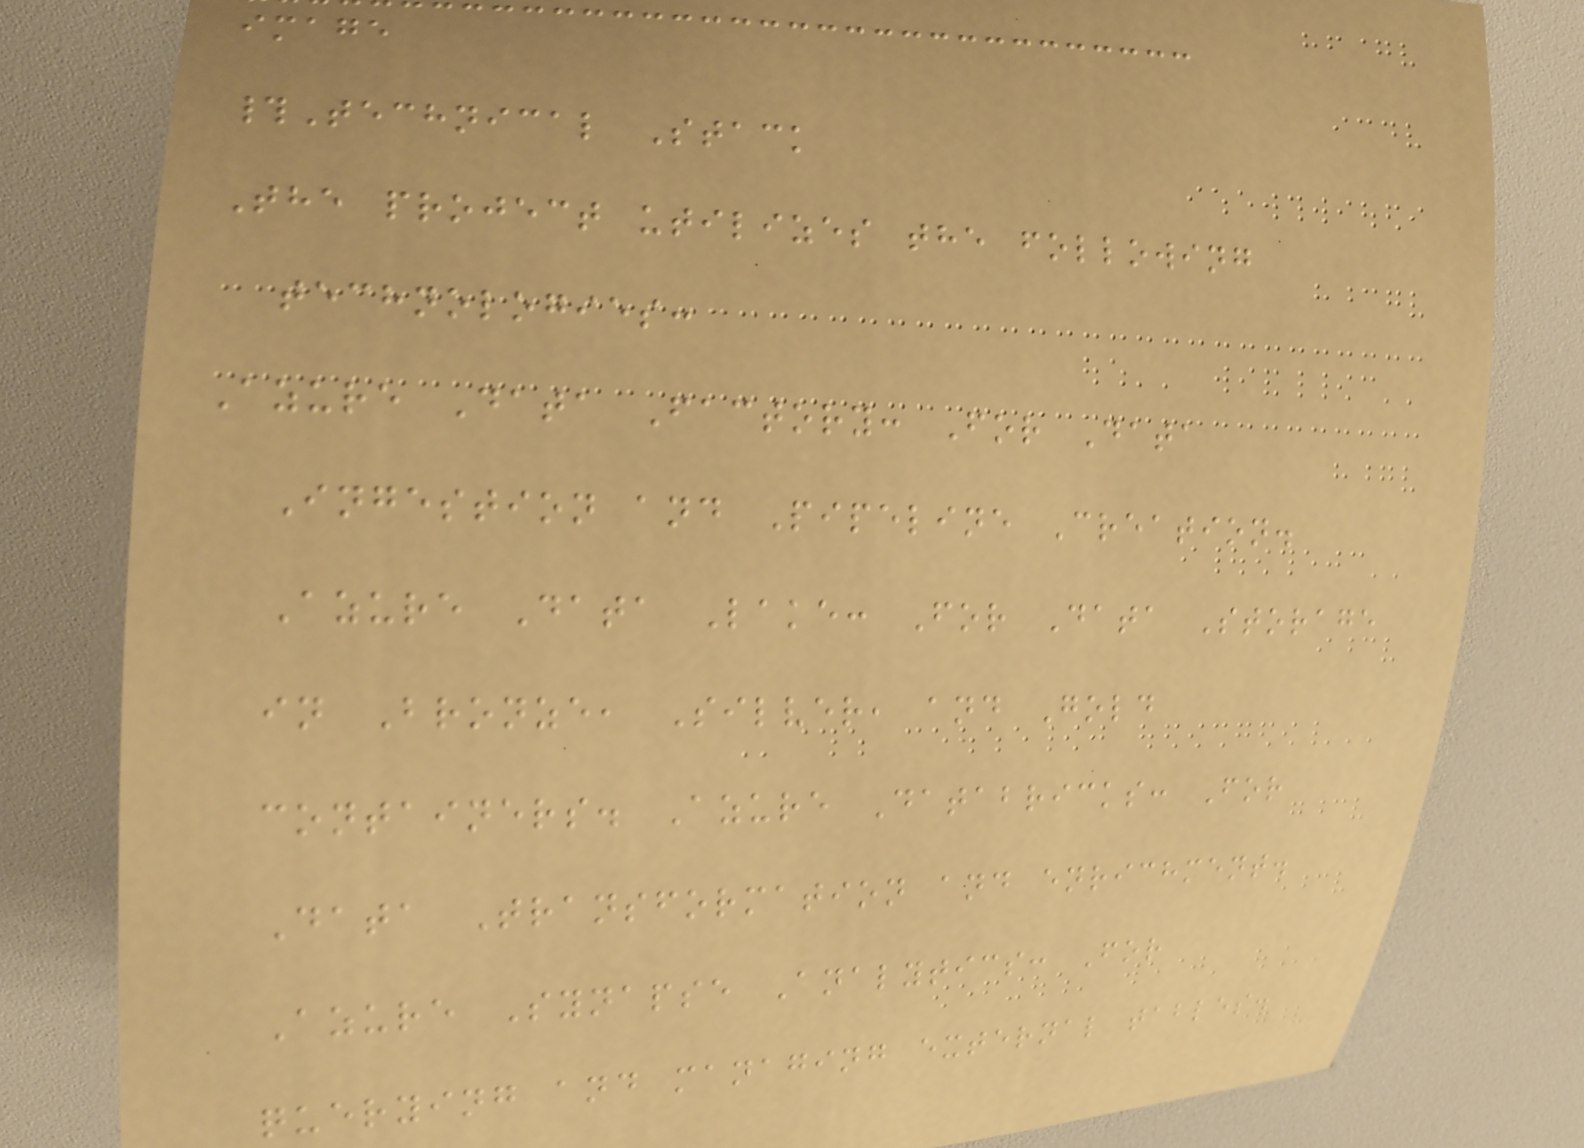image
#Technical Stack
The project utilizes the following
technologies:
Azure Data Factory: For Data
Ingestion and Pipeline Creation.
Azure Data Lake: For Data Storage
in Bronze, Silver, and Gold
containers. Azure Databricks: For
Data Transformation and enrichment.
Azure Synapse Analytics: For
querying and managing external tables.
